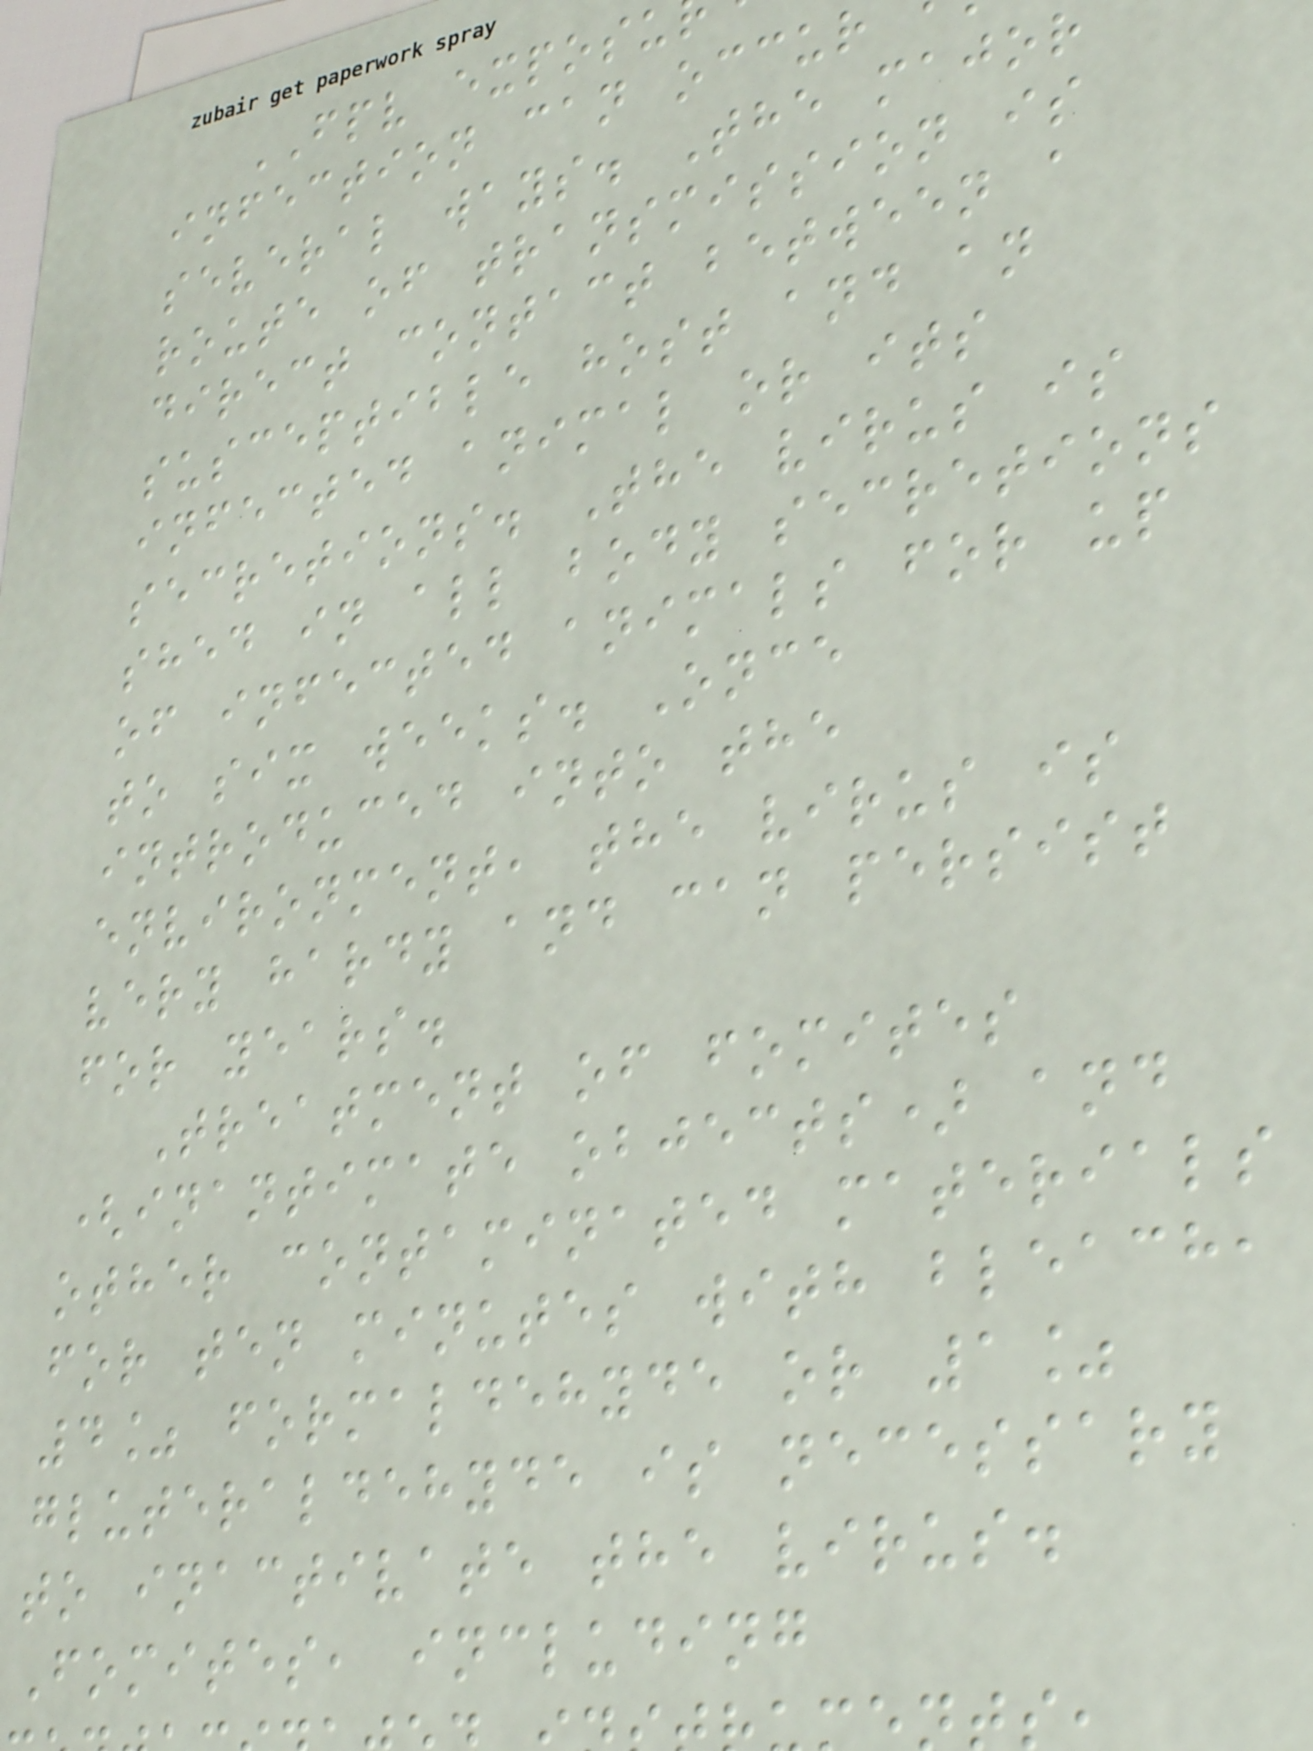FPV exposu
infection can occur
several ways. The major
route of transmission is
direct contact between a
susceptible host and an
infected animal or its
secretions. The virus is
shed in all body secretions
of infected animals for up
to six weeks. Once
introduced into the
environment, the virus is
very hardy and can persist
for years.
Treatment of fomites
(inantimate objects) and
other contaminated materials
for ten minutes with bleach,
4% formaldehyde or 1%
gluteraldehyde is necessary
to inactivate the virus.
Fomites, including
